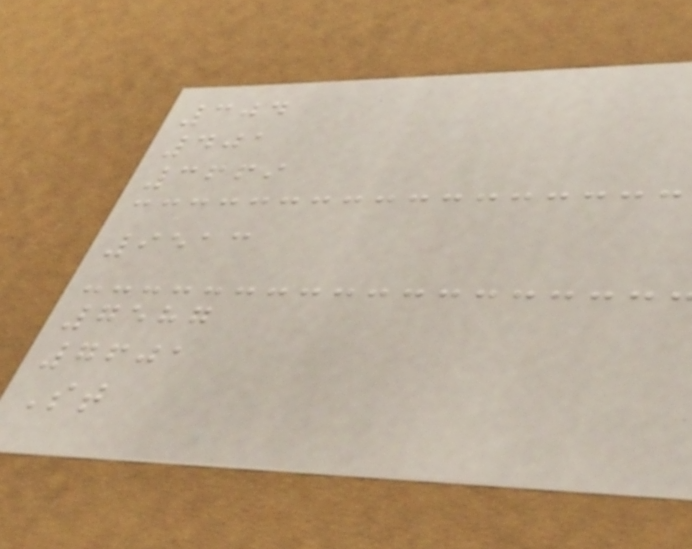304
401
3669
9513
7587
7601
St
